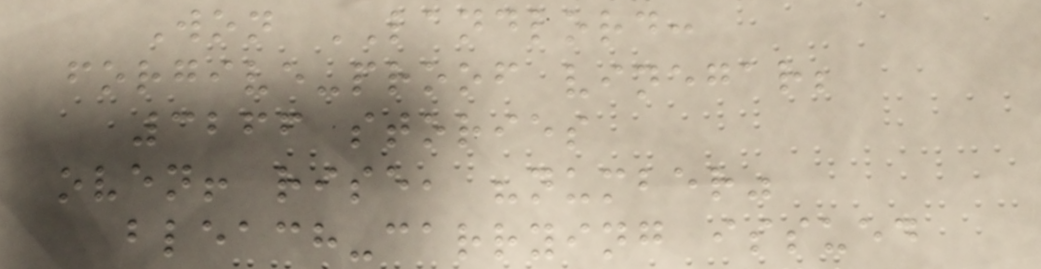Won LANDLORD:
forgive-proof vinegar;
3266 stories
oven! rise, "number"
bleach-carrying issued
